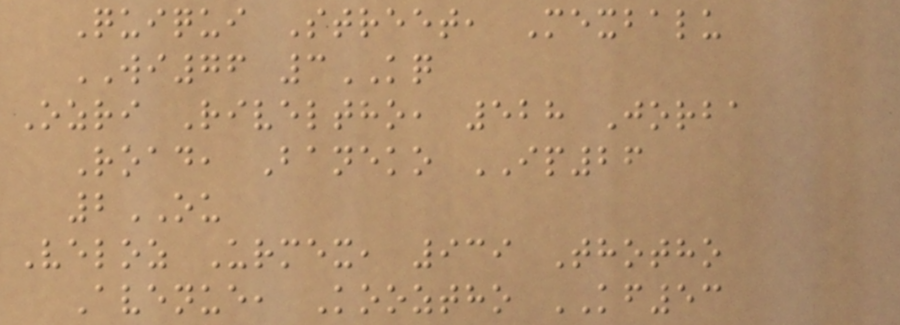Quiqui Street, Mexbalu
WI76 3KQ
Ozri Riveltho, 528 Jorba
Road, Baneko IP26
2OU
Veloz Urmex, 939 Thotho
Avenue, Kooztho KF53
